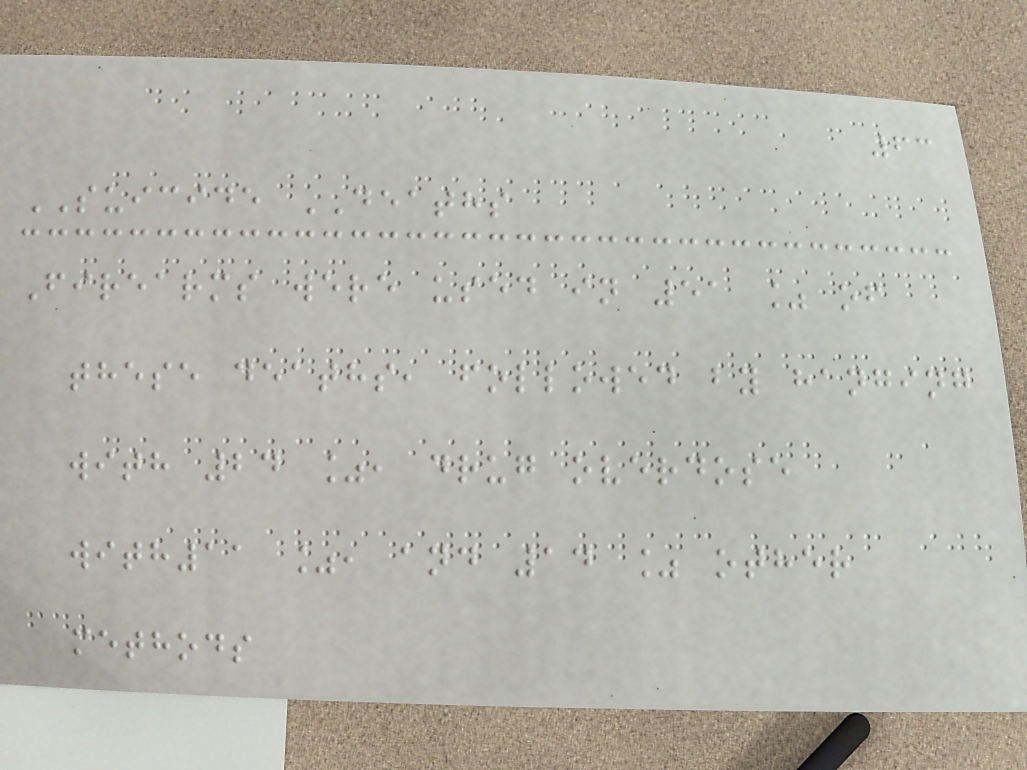63
SUICIDE DEATHS
Firearms were used in 51 % of
these deaths, followed by hanging
with 24 %, drug overdose
with11 %, and 14 % other
methods
